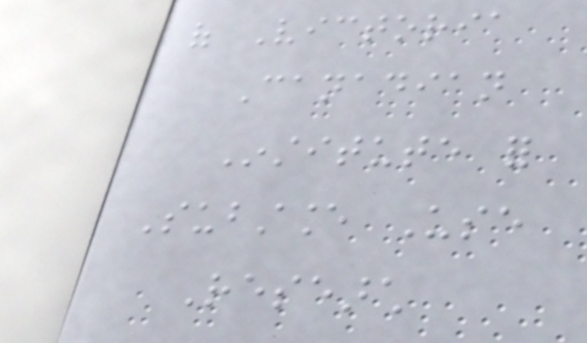of Victoria
Canadian
Institute for
Substance Use
Research
